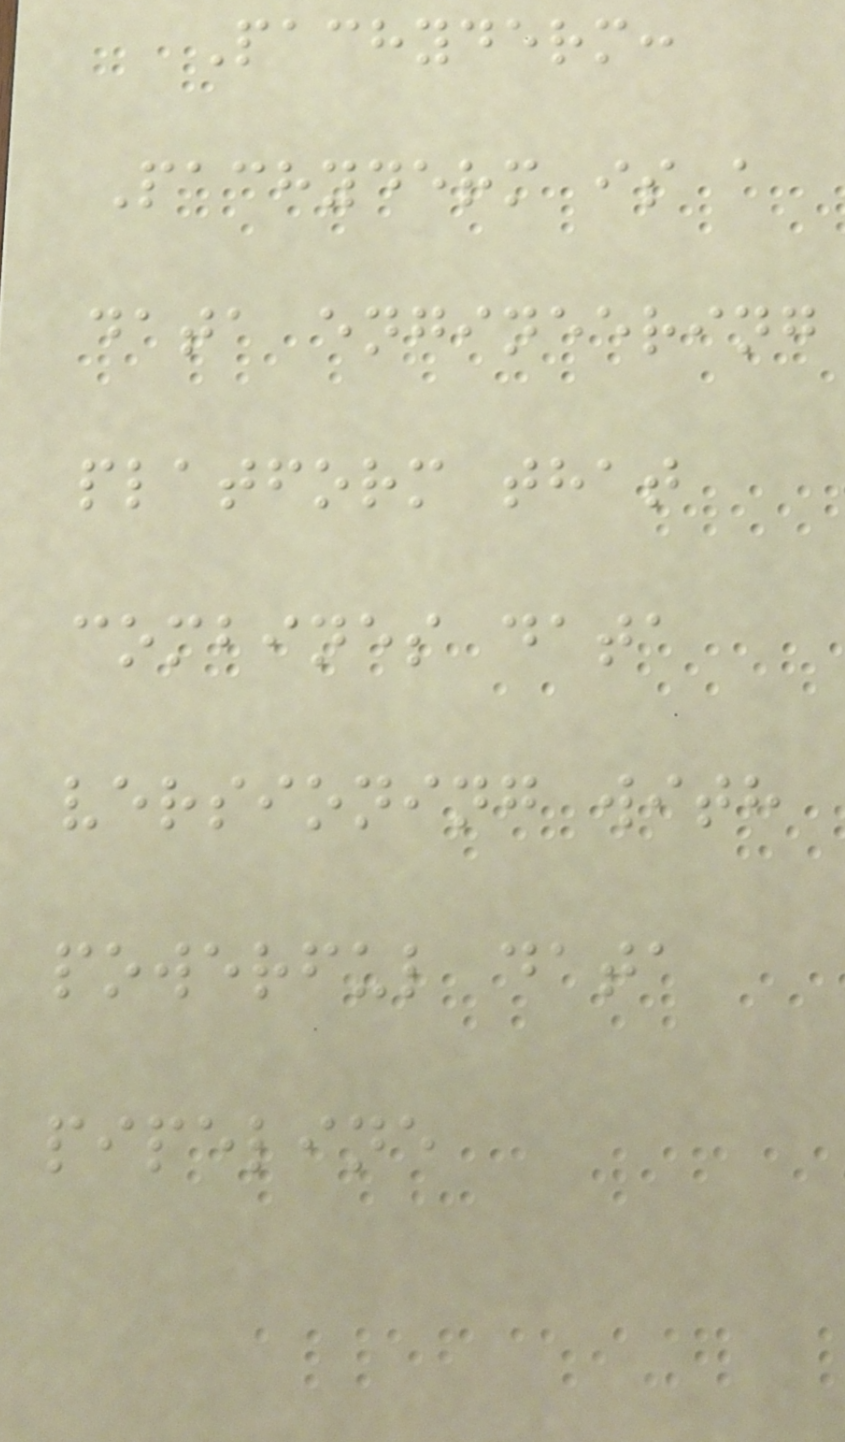Pachyderm:
Pachyderm is a
data engineering
platform that
combines data
versioning with
powerful data
pipeline
